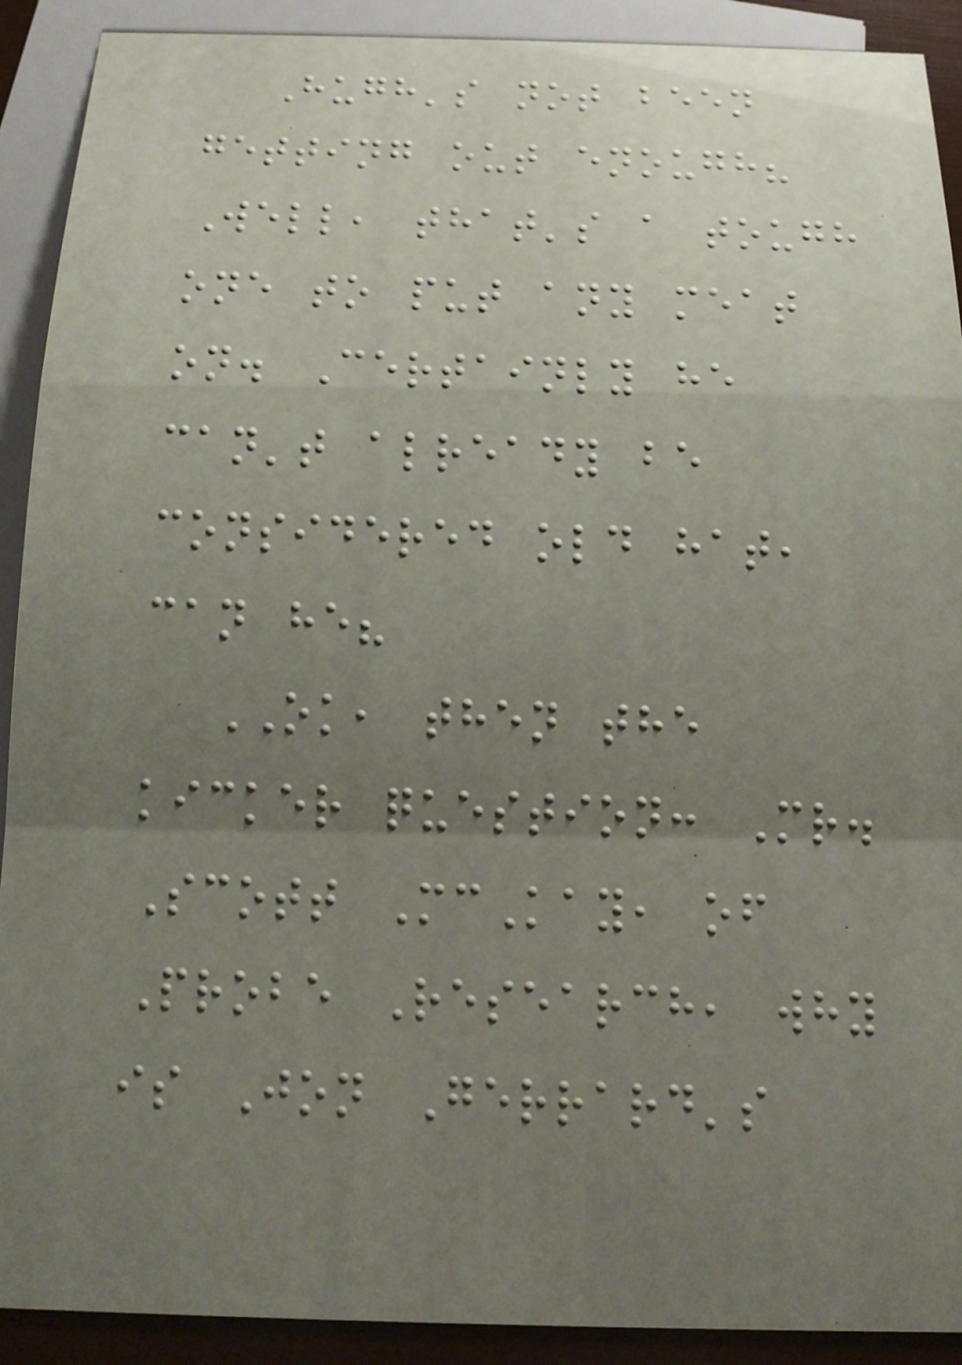Hugh's not been
getting out enough?
Well, that's a tough
one to put any meat
on. Certainly he
can't already be
considered old hat,
can he?
OK, then the
kicker question: Mr.
Scott McKay, of
Probe Research, why
is Jon Gerrard's
